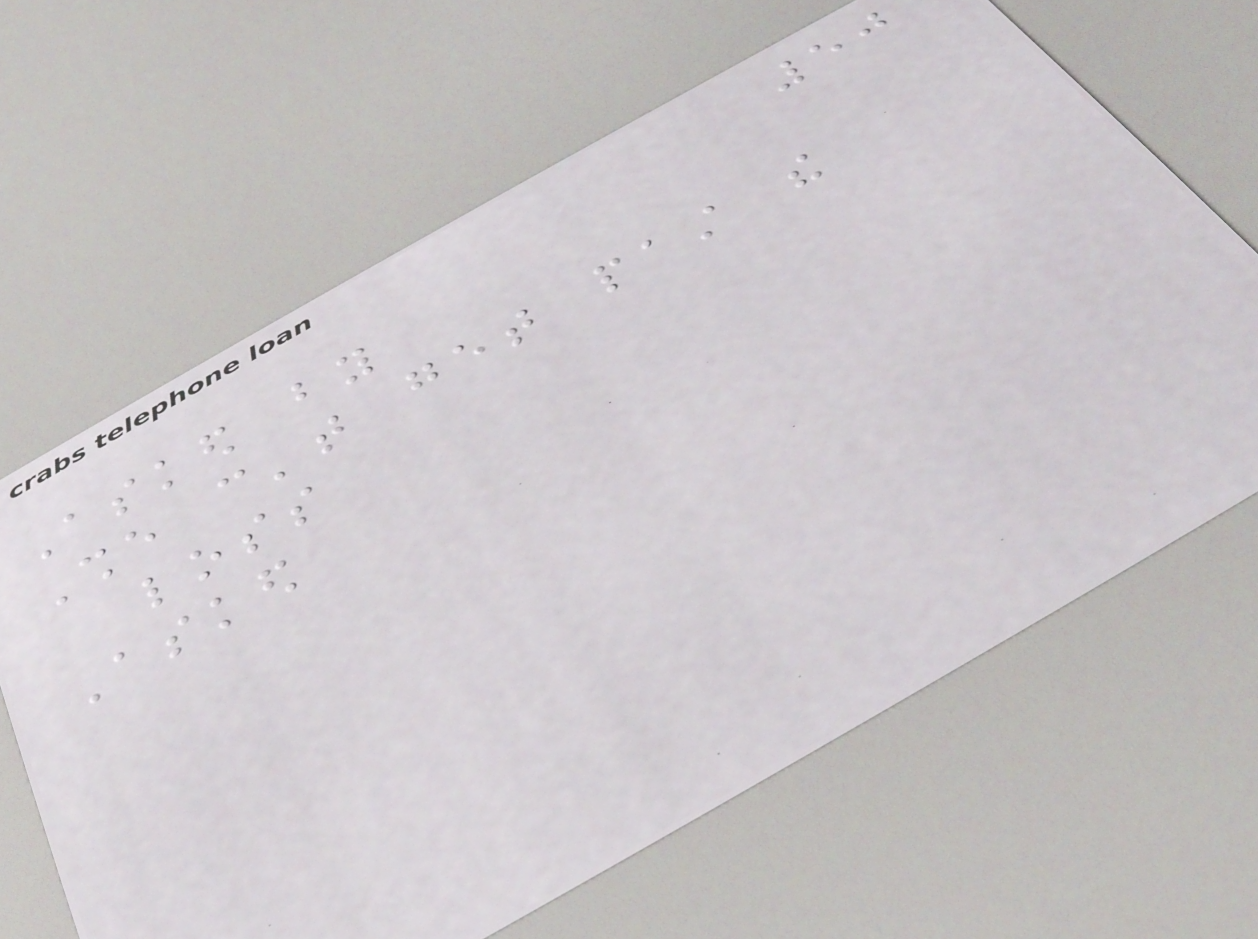50
Asked by
She can't get past the
loss
Asked
